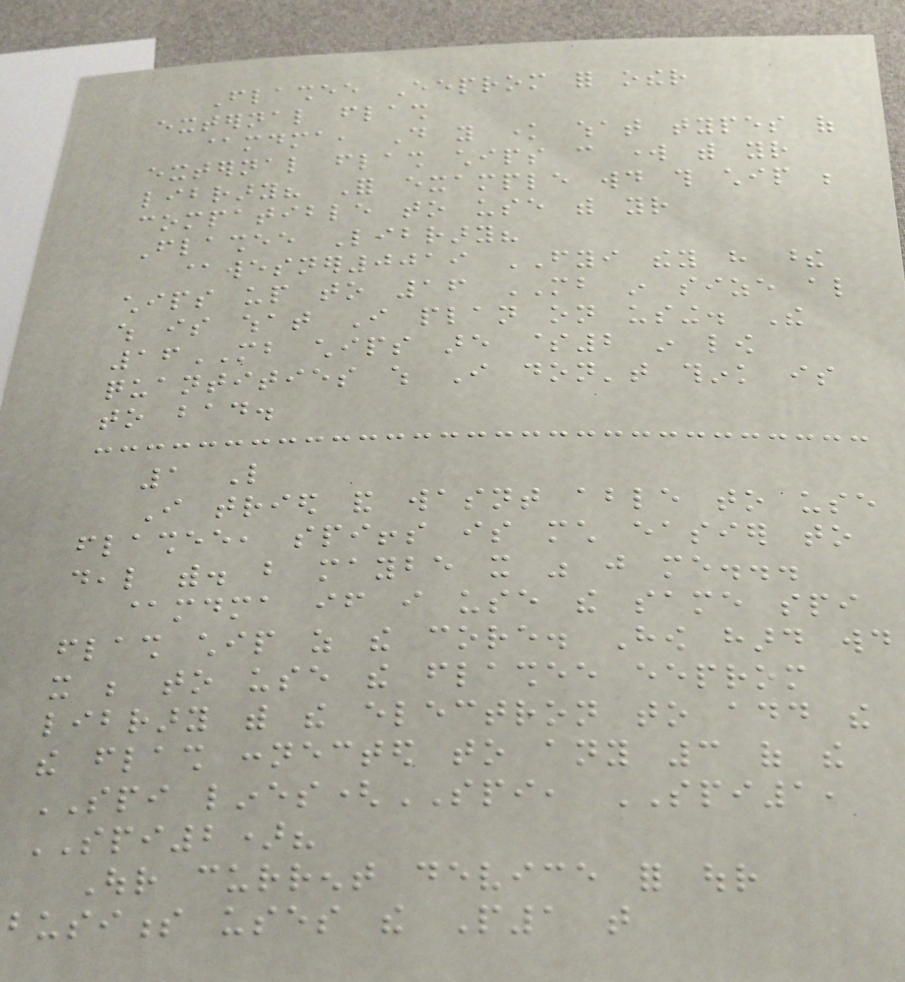Flashee Eeprom for other
external flash
@mdma, Do you know what types of
external flash chips can work with your
library? For example would this chip be
compatible to use with your
Flashee Library?
@wesner0019 FYI they have these
chips up to 16 MB in size also
which is what I plan on using. The
16MB chips are $2 in low
quantities which I don't think is
to bad.
1 Like
I tried and wasnt able to use
flashee, spiffs is much easier to
deal with. but maybe it was just me...
@mdma if i use the same spi
flash chip as the core. How hard would
it be to use the flashee eeprom
library with the electron to add the
the flash connected to any 3 of the
SPI lines(SPI, SPI1,
SPI2)?
Our current device for our
business uses the P1 that
